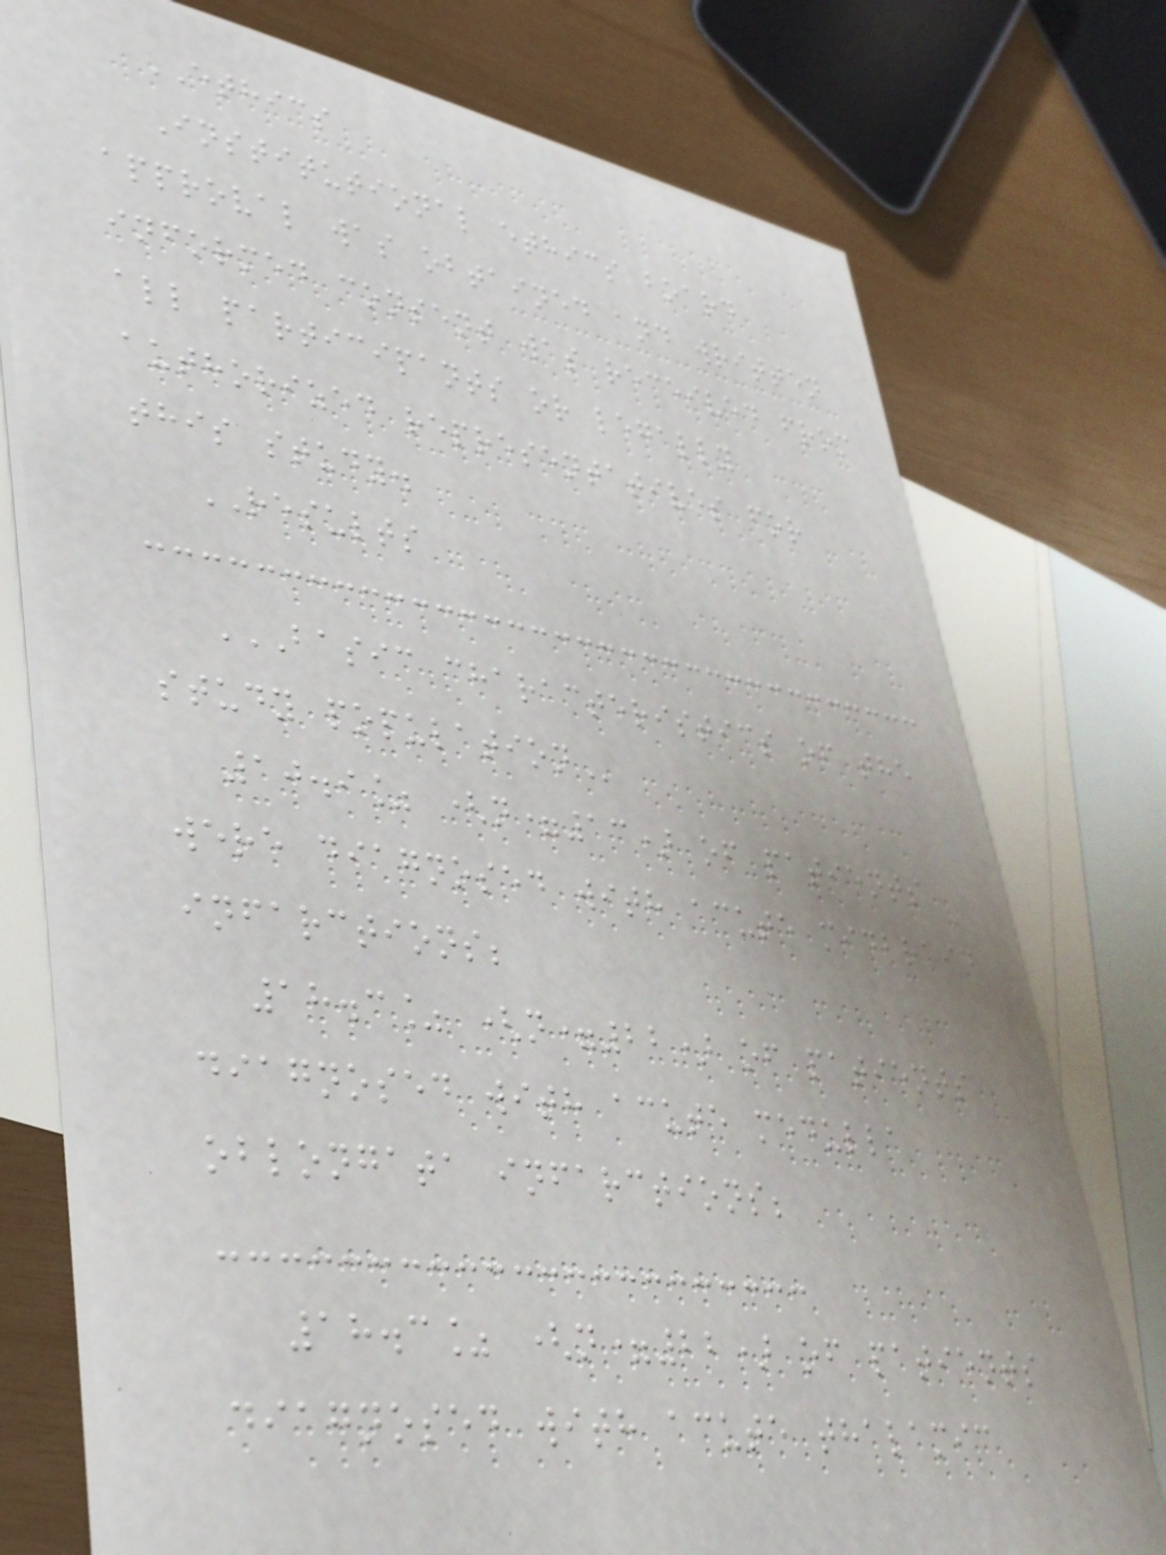ETHICS
Institutional ethics board
approval was obtained and written
informed consent was received from
all participants or legally
authorized representatives for
this study.
RESULTS
BASIC CHARACTERISTICS OF THE
STUDY POPULATION
10.9% (n=13) of patients
were diagnosed with acute midbrain
infarctions;
18.3% (n=22) of patients
diagnosed with acute medulla
oblongata infarctions;
18.3% (n=22) of patients
diagnosed with acute thalamic
